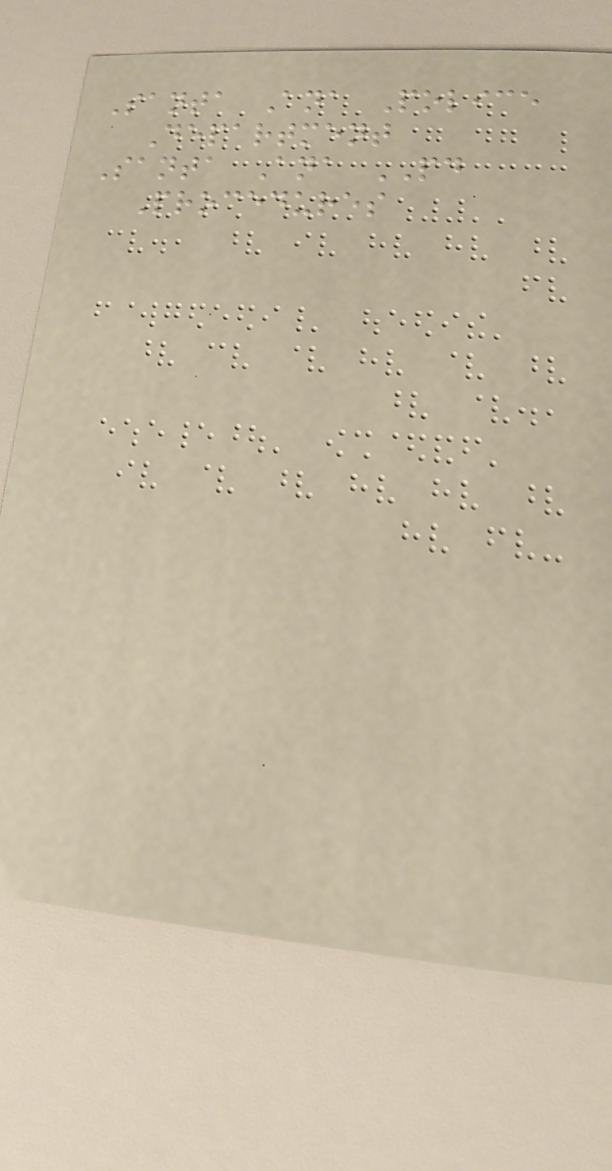Santa Ana Police
Department
Santa Ana PD
Procedures
